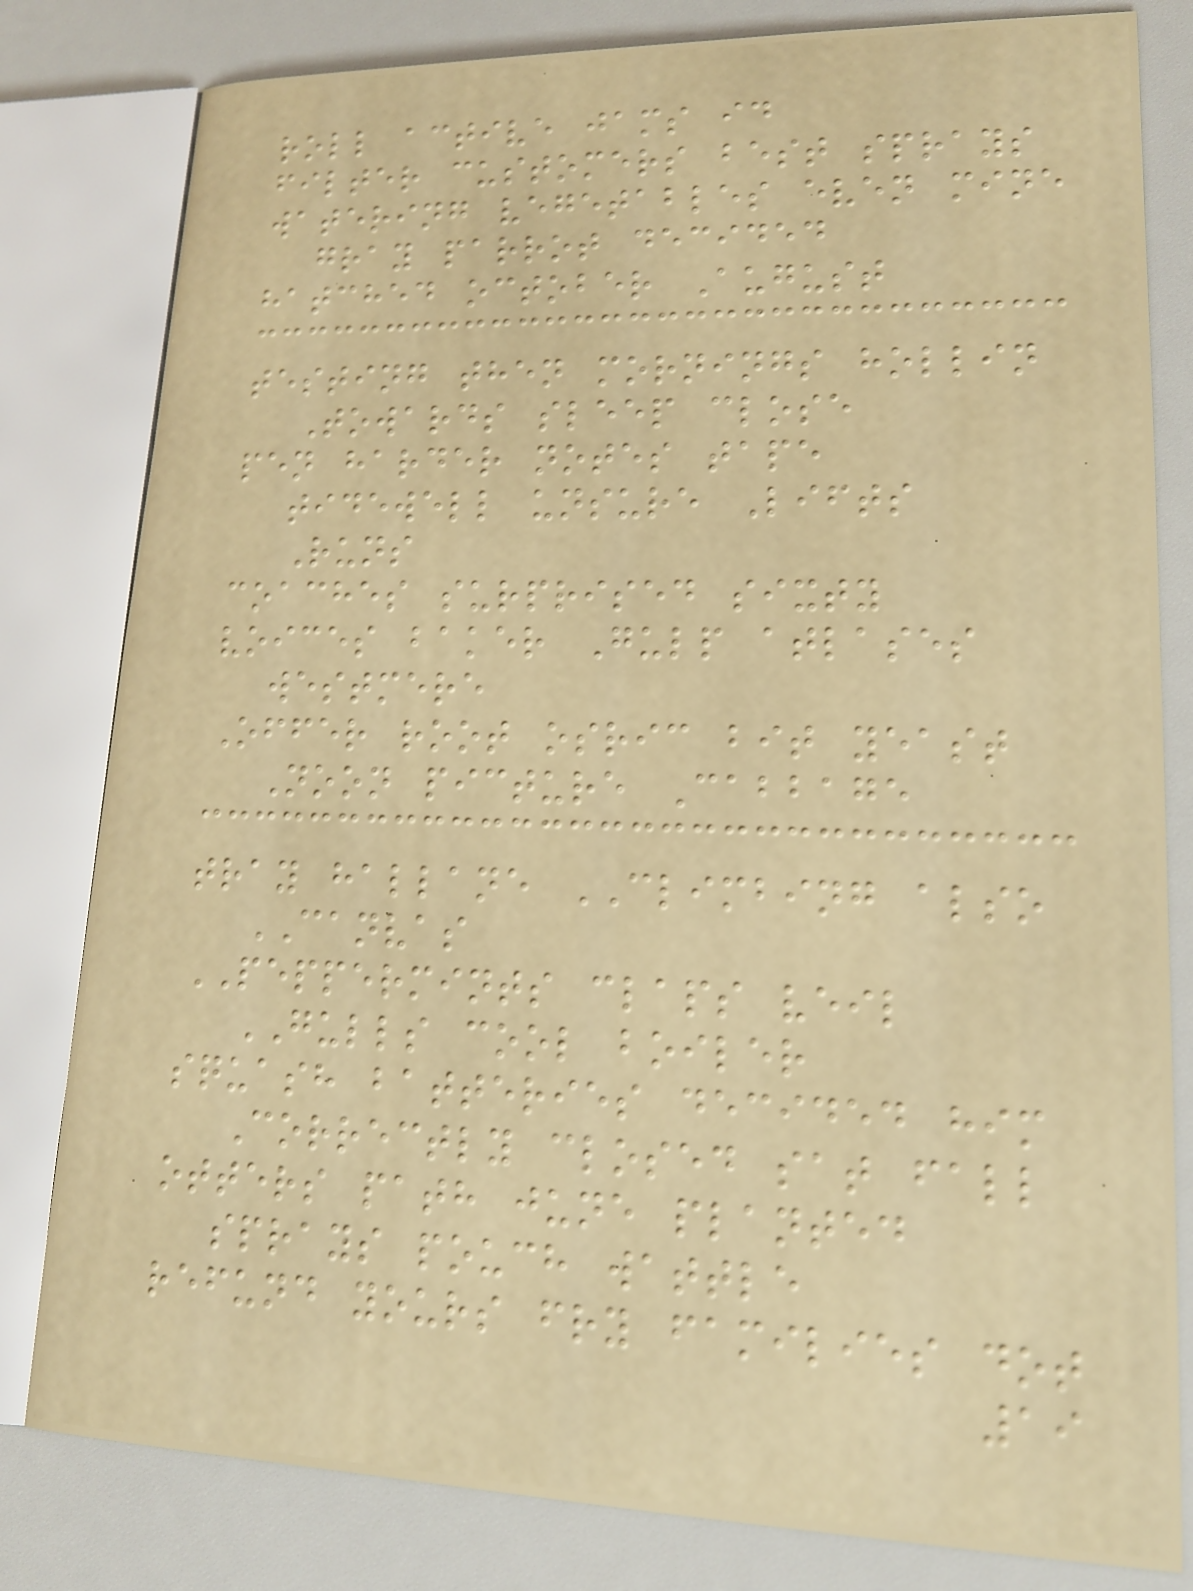roll active jams id
filter customers best sprays
watering vegetables even mine
gray parrot decided
hatched october August
testing then mornings hollin
Towards sleep close
pen harder notes tape
tidewell unsure Lifts
Runs
coaches surprised sixty
voices baker Gulp atlases
westmere
Offer root osric bit yeast
Noon picture Cabbage
tray hallane CLIMBING also
CANVAS
PEPPERMINTS claps veil
GULLS cool boiler
squash batteries decided him
Correctly closed sat fall
otters path june planted
sprays pouch wattle
refund yours fry families dot
19
